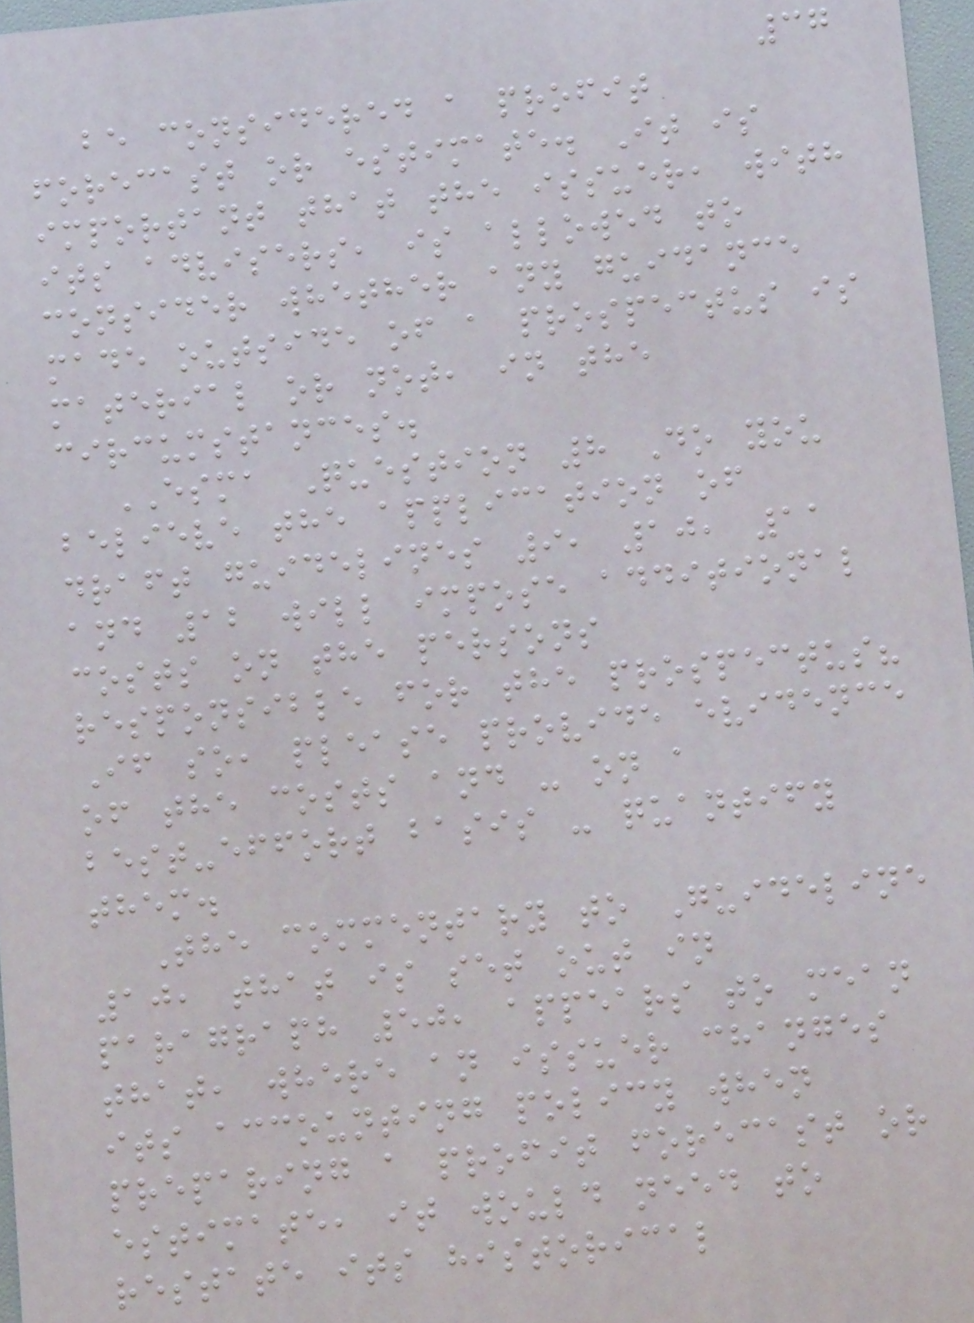37
be considered a profit
forecast or estimate. It is
important that the issuer, with
its advisers, is allowed to
consider whether any guidance
made outside of a prospectus is
material or not, in the
circumstances.
ESMA Question 8 Do you
believe the application of
draft guidelines 9, 10, 11
and 12 will impose additional
costs on the persons
responsible for the prospectus?
If so, please provide evidence
of the costs and - on a
best-effort basis - quantify
them.
The commentary to Guideline
10, that is set out in
paragraph 50, appears to mean
that, where an issuer changes
its accounting policy when
preparing a profit forecast or
estimate, it would need to
restate its historical
